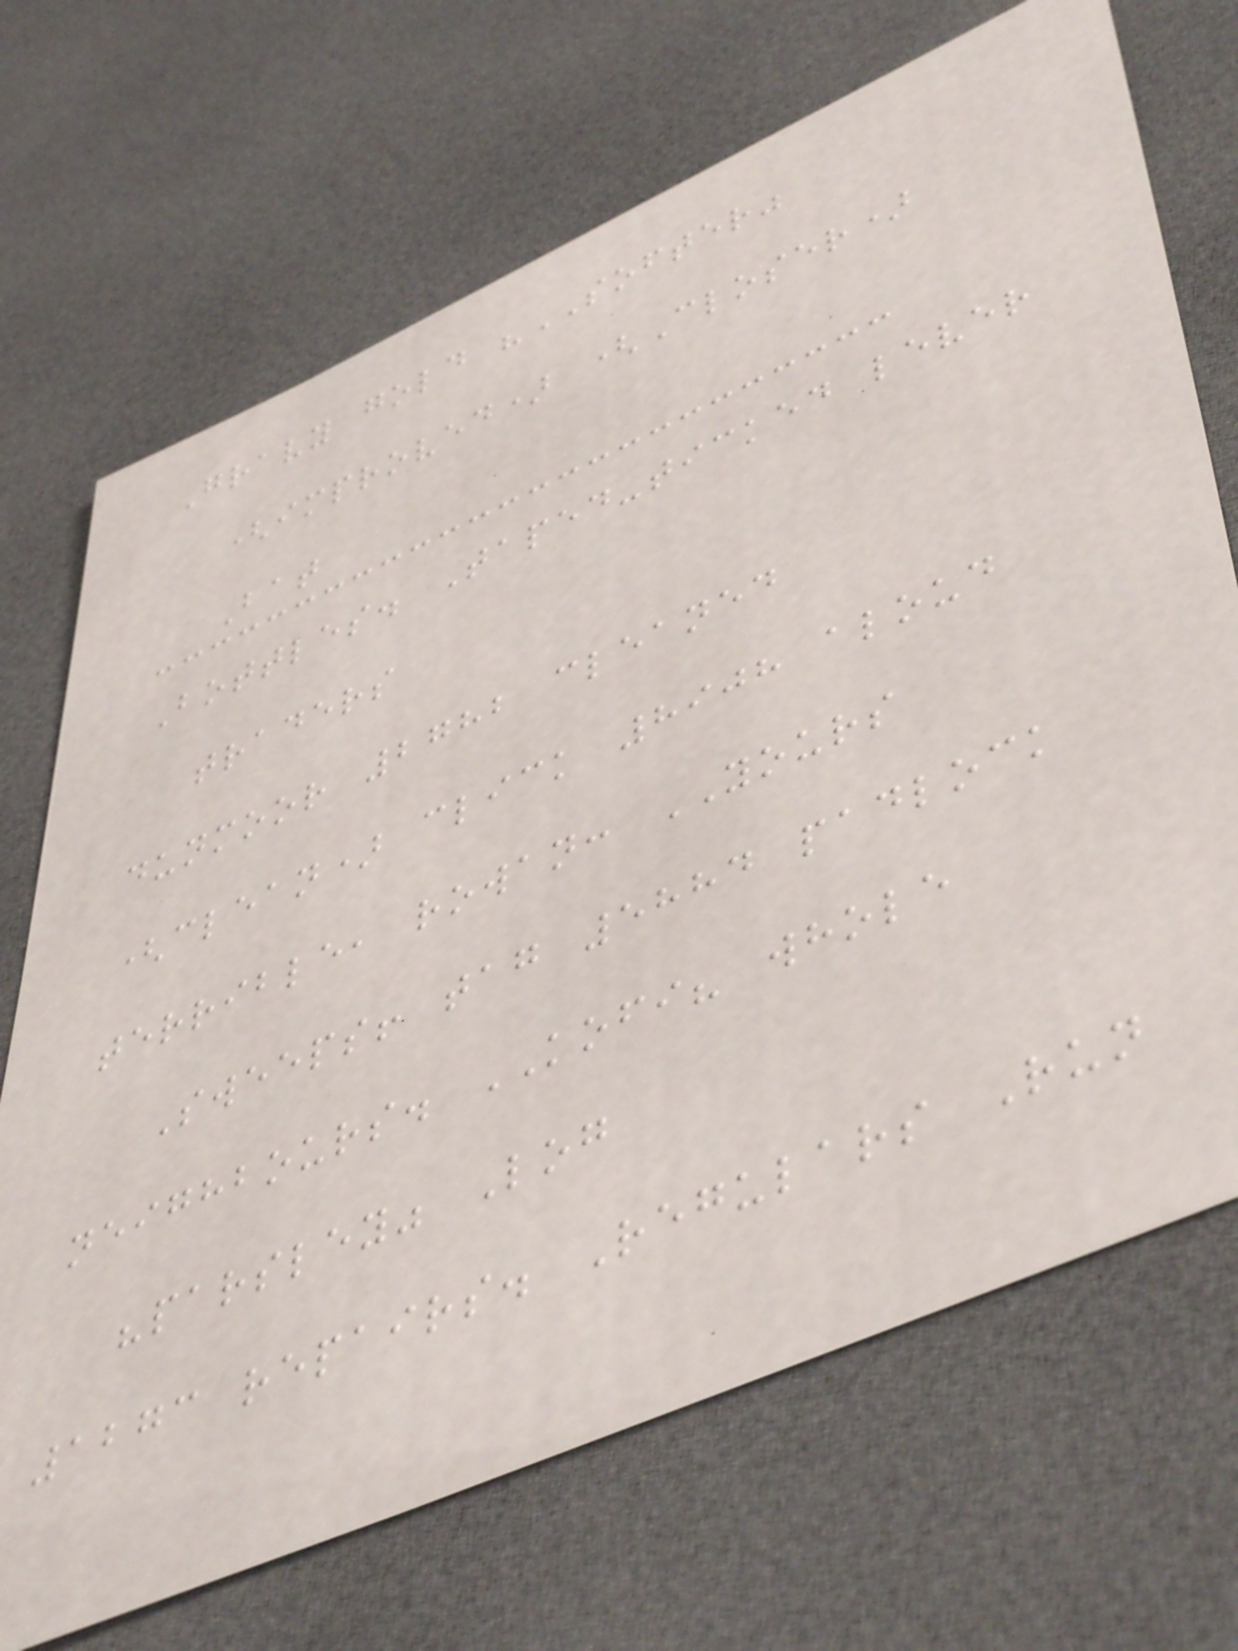Gravy gold "SOFTER"
(improved) (Closer)
Bat
Bottles. Taped-ticked lever
traders
dunmoor 2782 cleaned
(clean) click 8908 aloud
terrible, rowan: YOURS
Sweeps! tag 5884 padlock
neighbours. KOFI? whole
"parsley" Log
1273 repairs. Regulars Run
